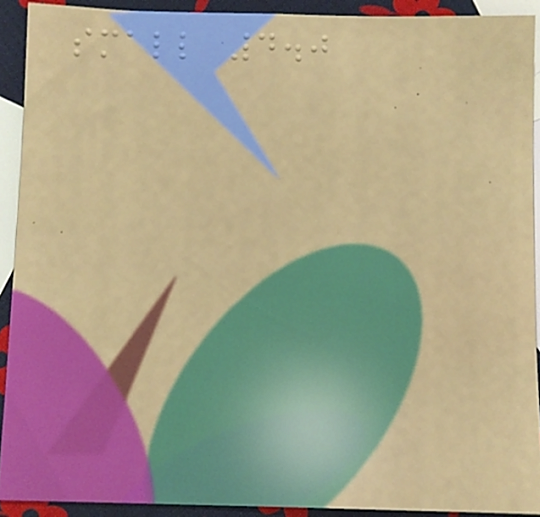small 4.0
